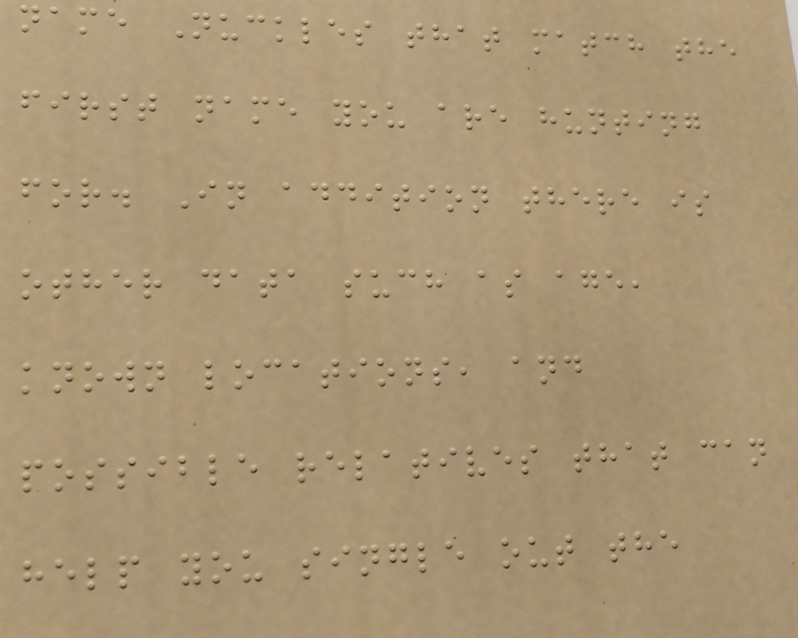name Nuckles that match the
first name you are hunting
for. In addition there is
other data such as age,
known locations, and
possible relatives that can
help you single out the
